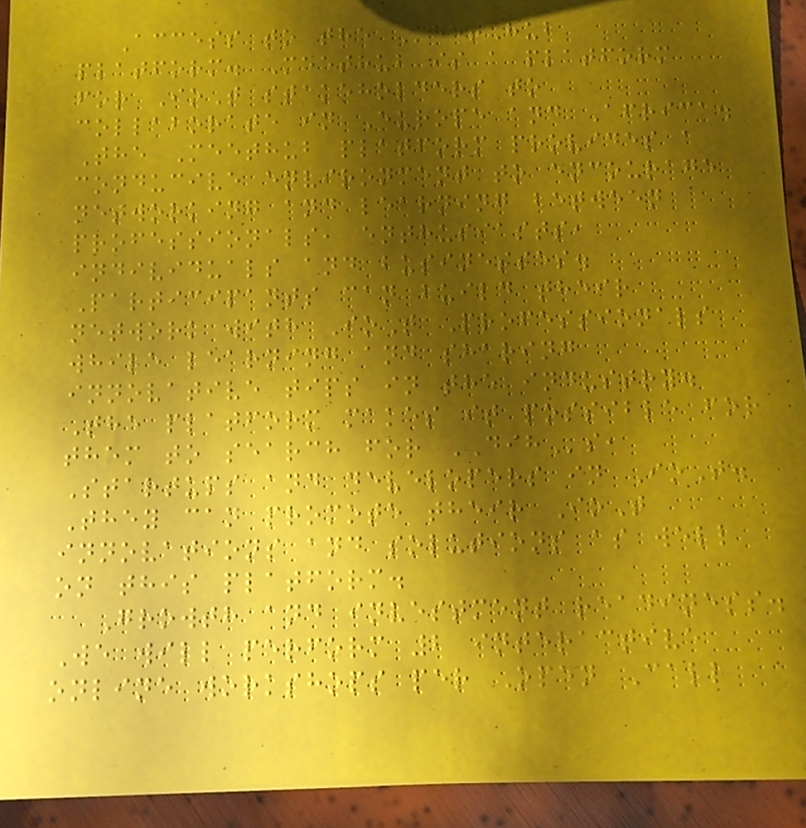Access to the MeetHub
platform. Meethub is a platform
for IoT stakeholders to
collaborate in Europe and Africa.
The Meethub platform provides a
conducive environment to encourage
networking and learning between
professionals, enthusiasts,
individuals and businesses.
Participants can build their
network with IoT Professionals
while learning and sharing
innovative tips in the industry.
The platform makes it possible for
them to search for DIHs,
Startups and developers in IoT.
They can promote their IoT
innovations and solutions as well
on this platform.
Growth and investment readiness.
We will perform 2 interactive
online workshops per Open Call
